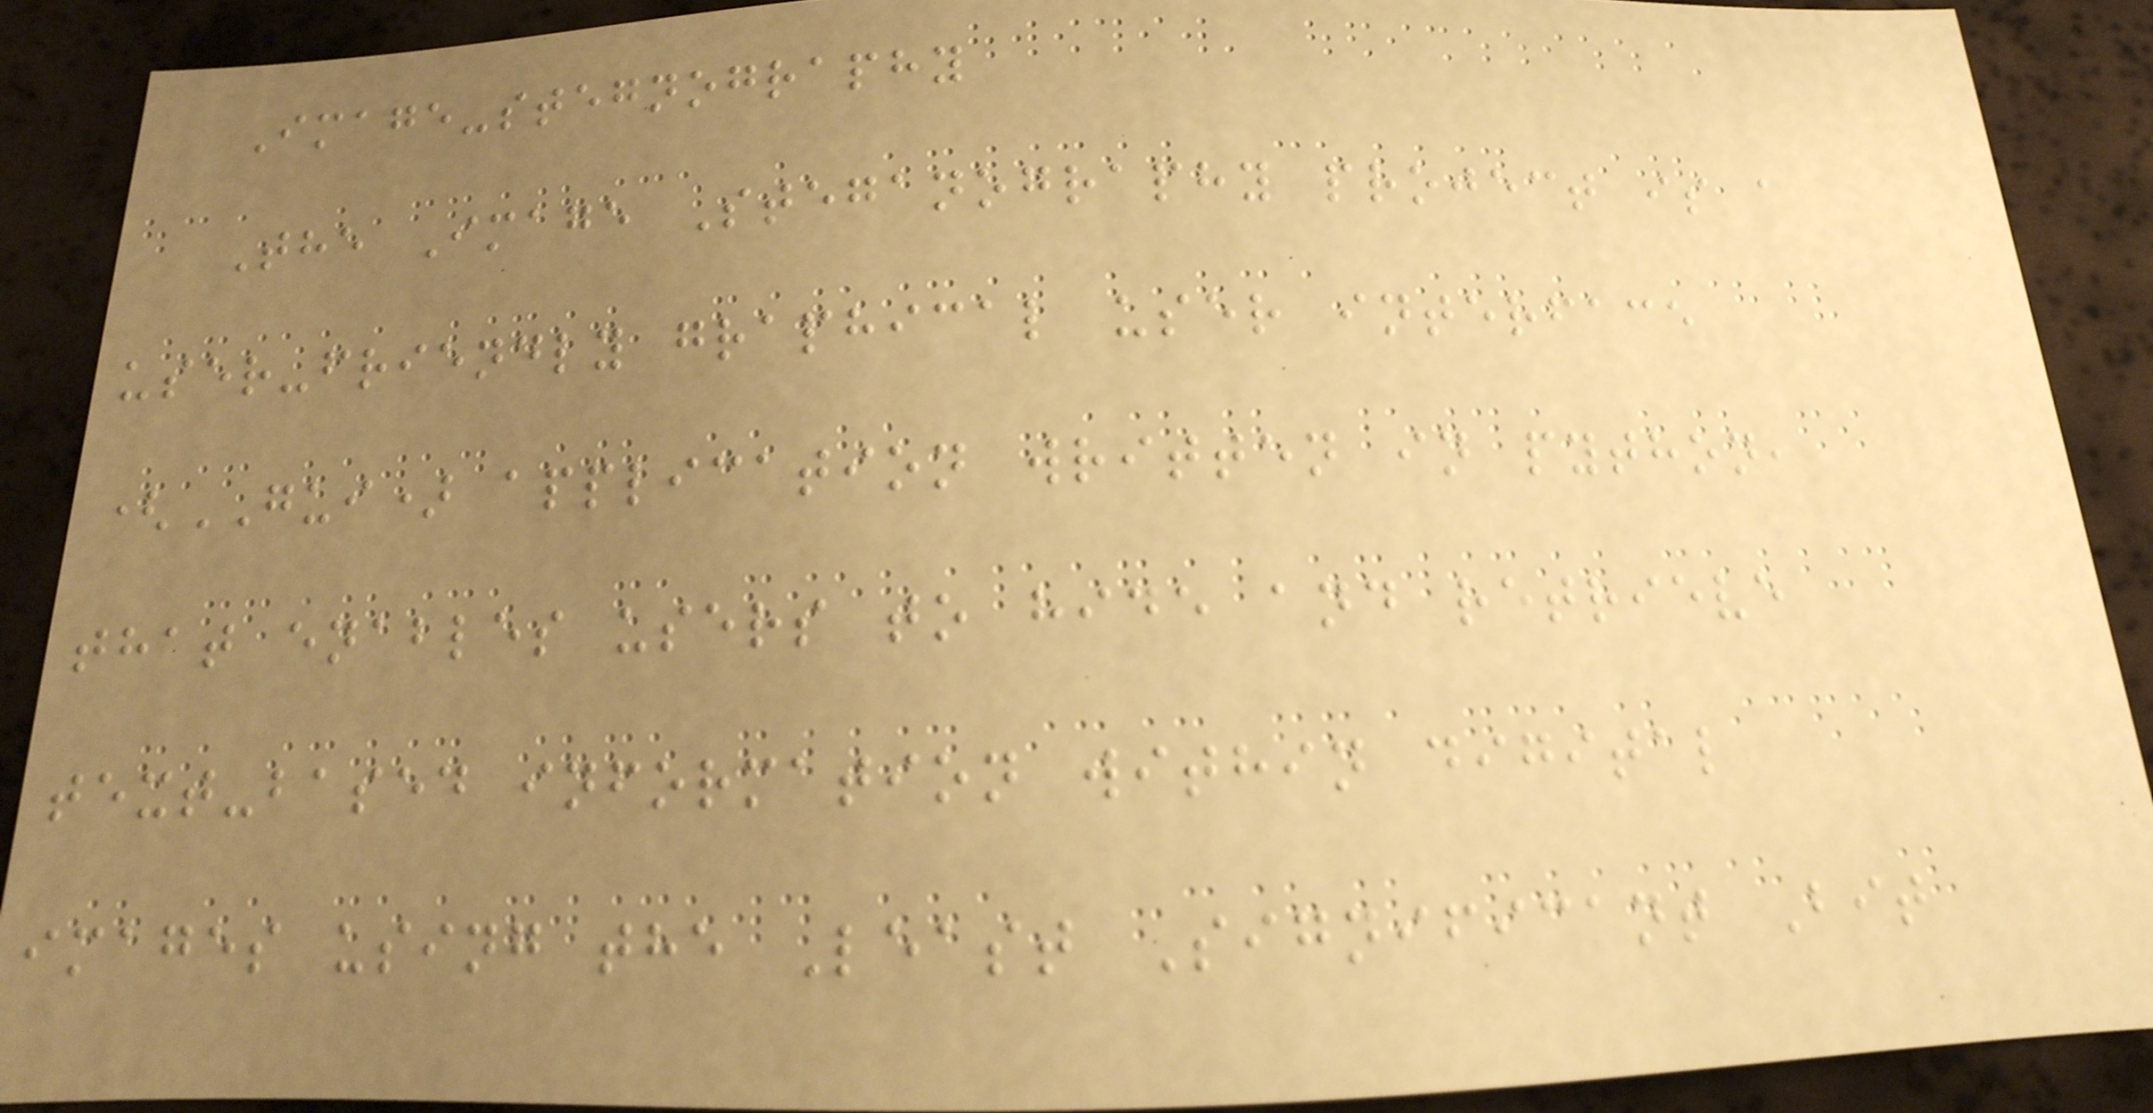Image-stegnography
The Image Steganography project is a
user-friendly graphical user interface
(GUI) application written in python,
that enables users to hide and retrieve
text-based information within digital
images using the Least Significant Bit
